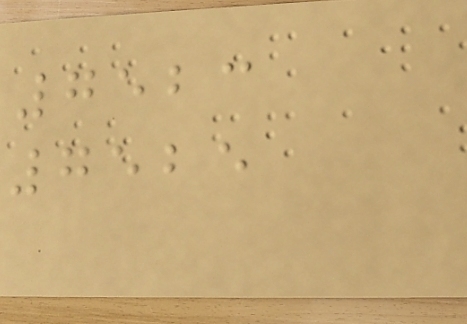7523
7525
